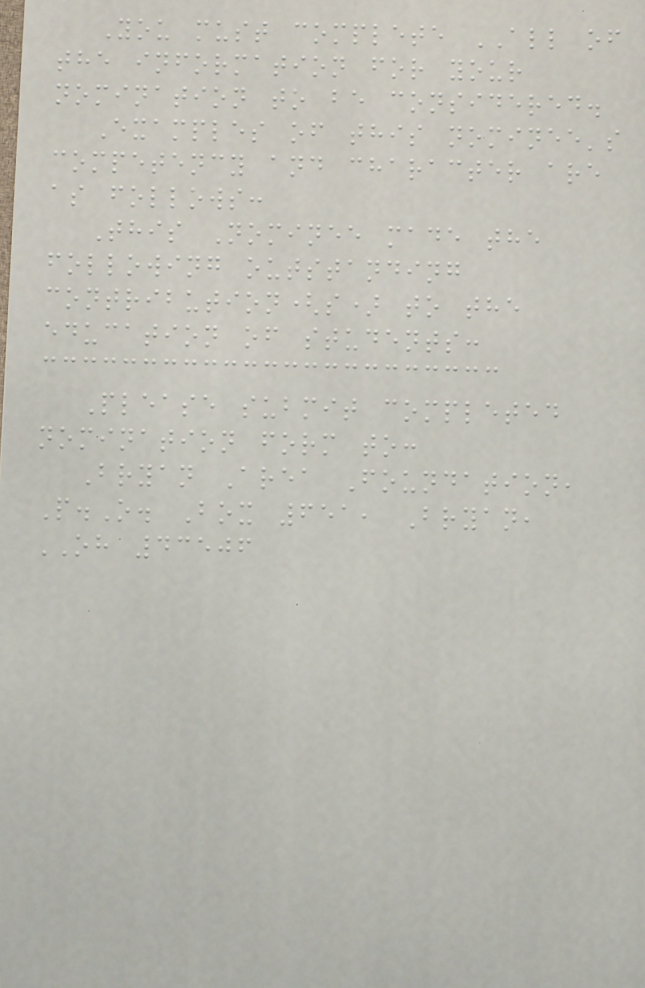You must complete ALL of
the information for your
nomination to be considered.
Examples of this nominee's
competency and character are
as follows:
This Nominee made the
following outstanding
contribution(s) to the
education of students:
Please submit completed
nomination form to:
Bryan Area Foundation,
P.O. Box 651, Bryan,
OH 43506
